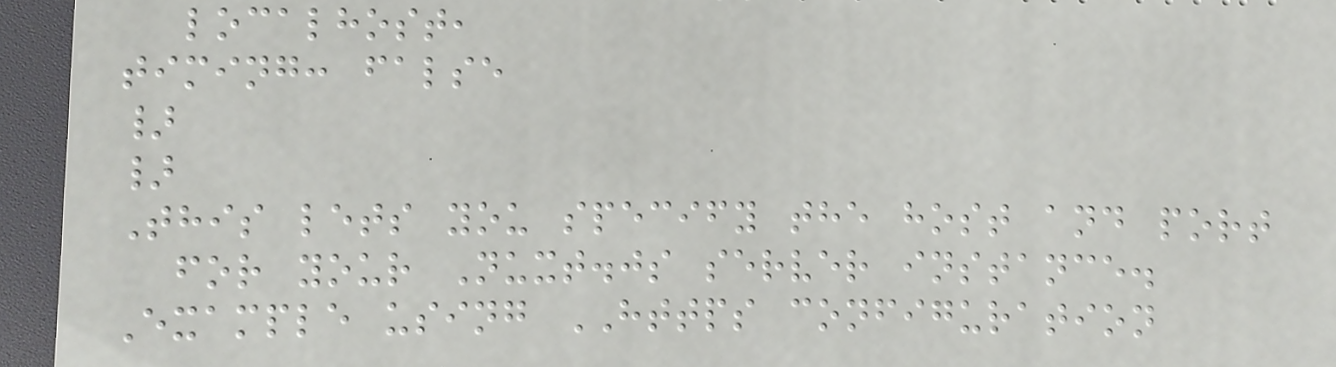localhost,
timing: false
}
}
This lets you specify the host and port
for your Nuxt.js server instance.
Example using HTTPS configuration
